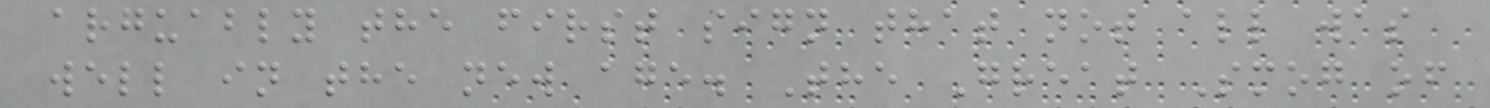arguably the first sign that not all was
well in the new age. The Great Smog of
